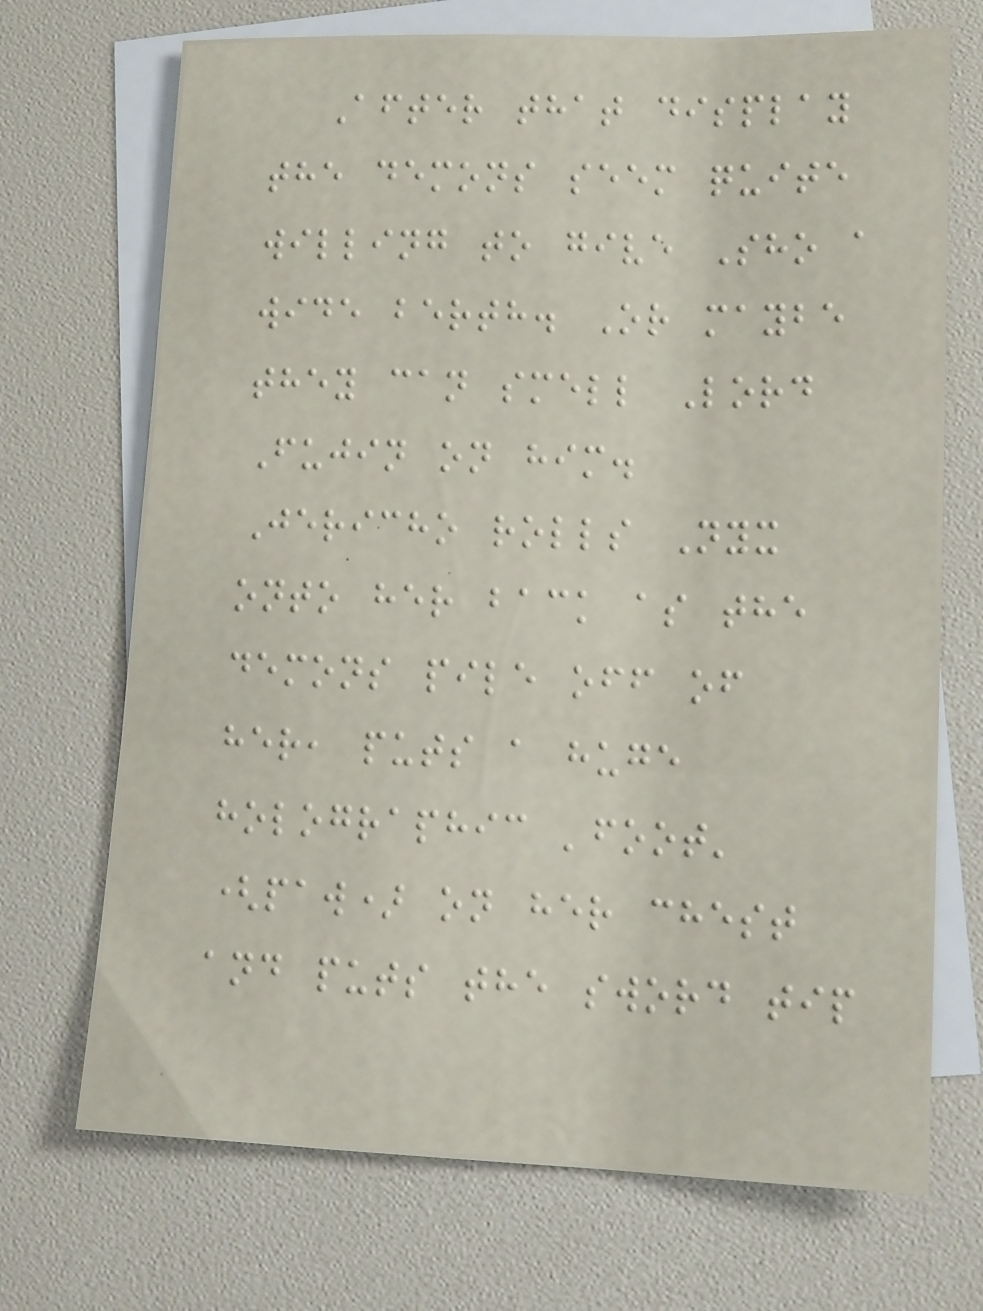After that display
the demons seem quite
willing to give Sho a
wide berth. Or maybe
they can smell Lord
Fujin on him.
Jericho rolls Nyx
onto her back as the
demons pile off of
her, puts a huge
holographic 'foot'
(paw) on her chest
and puts the sword tip
